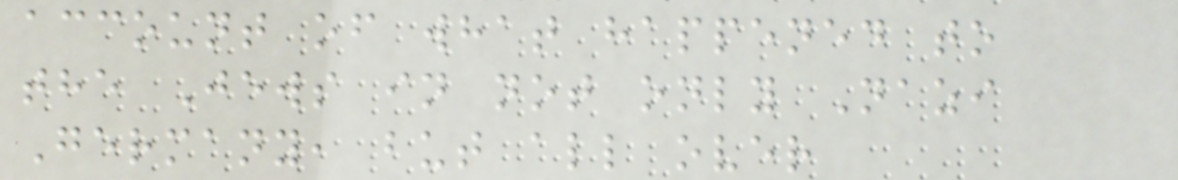account of what happened to
the Jews in not only Nazi
Germany, but all over
